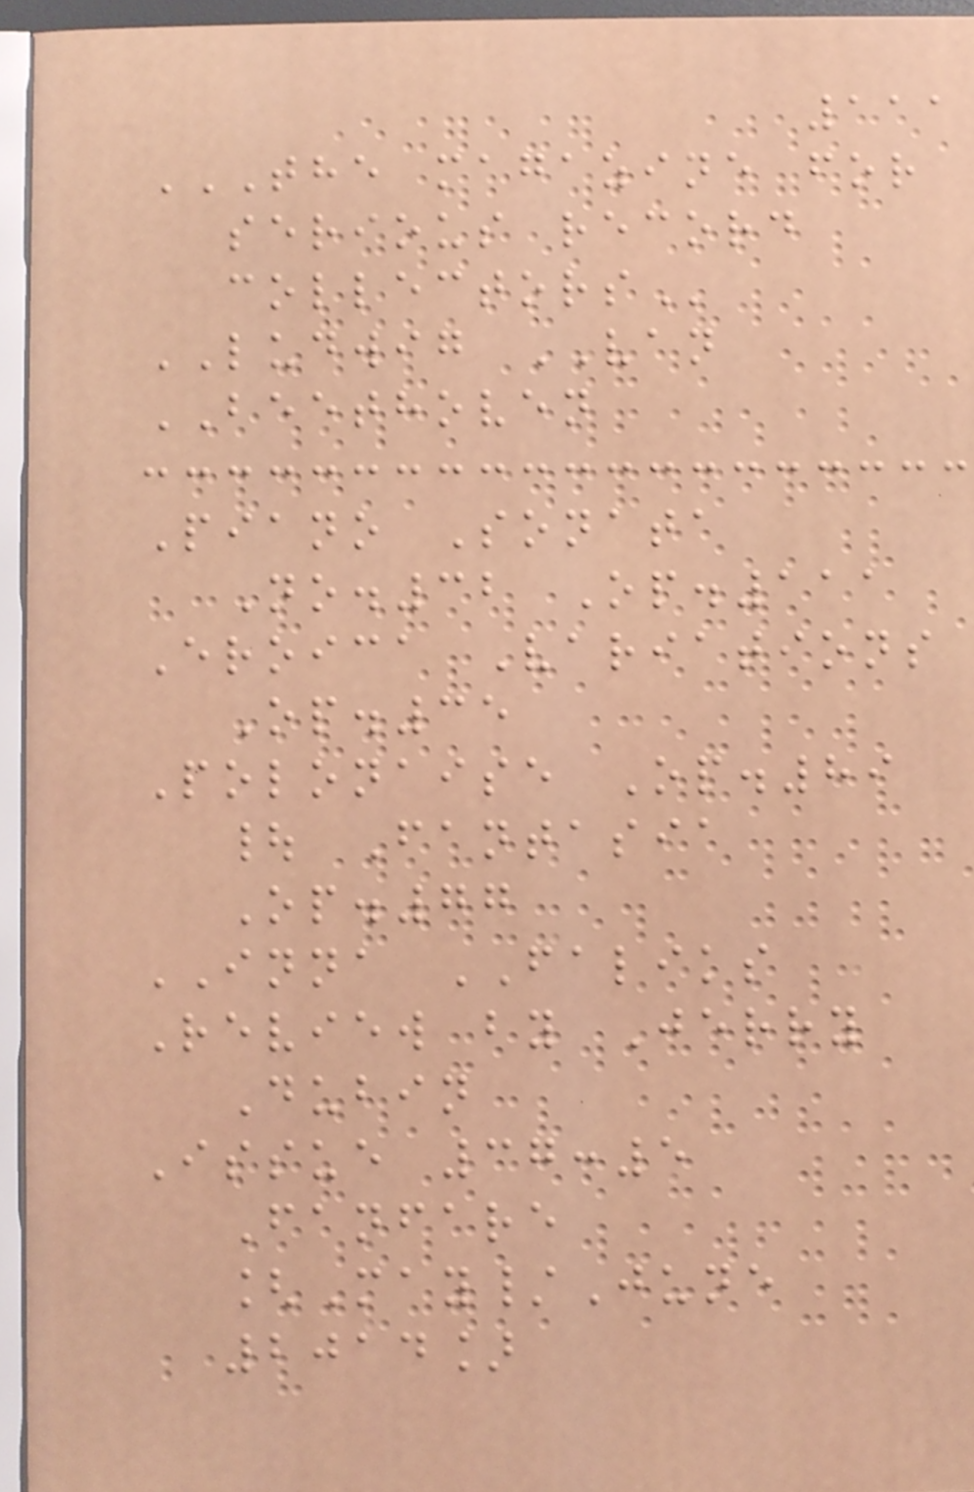111
THE MAGAZINE FOR
SERIOUS RECORD
COLLECTORS
LUDWIG VAN
BEETHOVEN
Piano Sonata
No.32 Op.111
Eroica Variations
Op.35
Polonaise Op.89
| Fantasia
Op.77
INNA FALIKS
Review by Jerry
Dubin
Issue 37:5
Fanfare
[May/June
2014]
